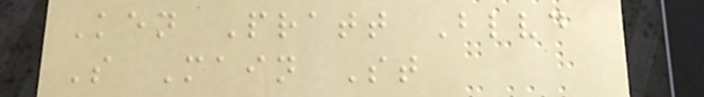Ken Pratt Blvd
S Main St
